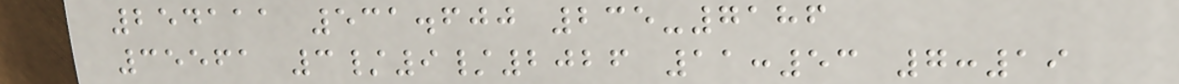254111 531.600 235-7186
35561 3/9/2026 11:53 7:19
